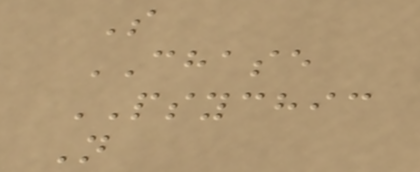S
CHASE
PSYCHIC
N
